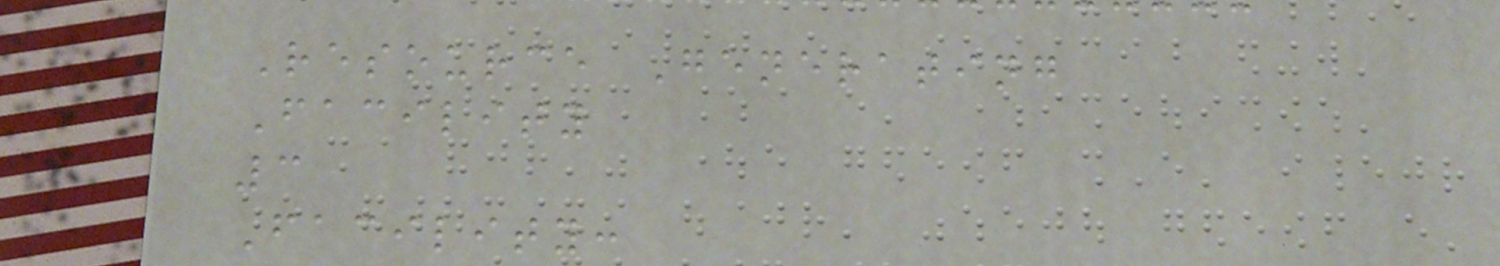Resource Generating
Facility
3
Facility:
